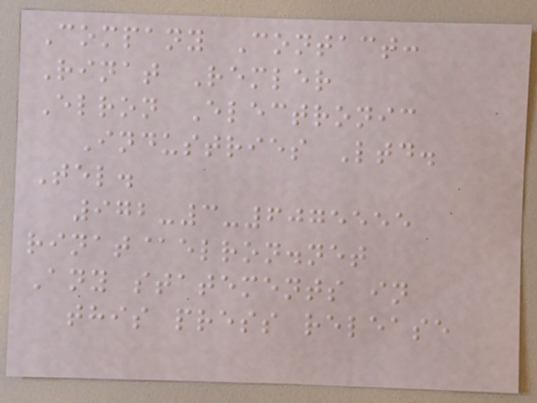Company Contact:
Rinat Remler
Elron Electronic
Industries Ltd.
Tel.
972-3-6075555
rinat@elron.net
Any statements in
this press release
